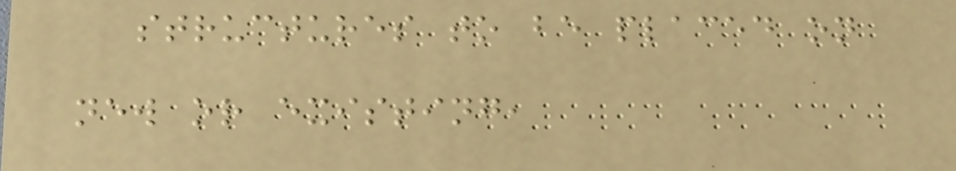structures to be placed on
new or existing,
